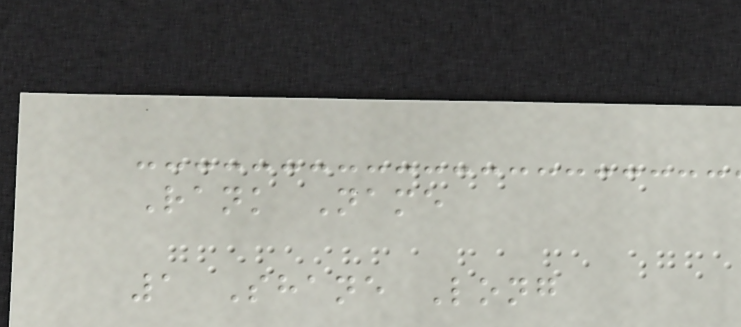Rank Name
1 Shane Long
